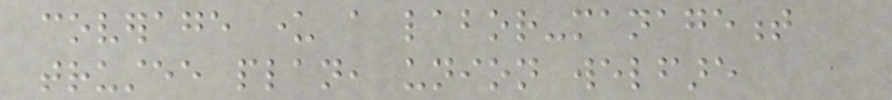coverage under a labor-management
trustee plan, union welfare
